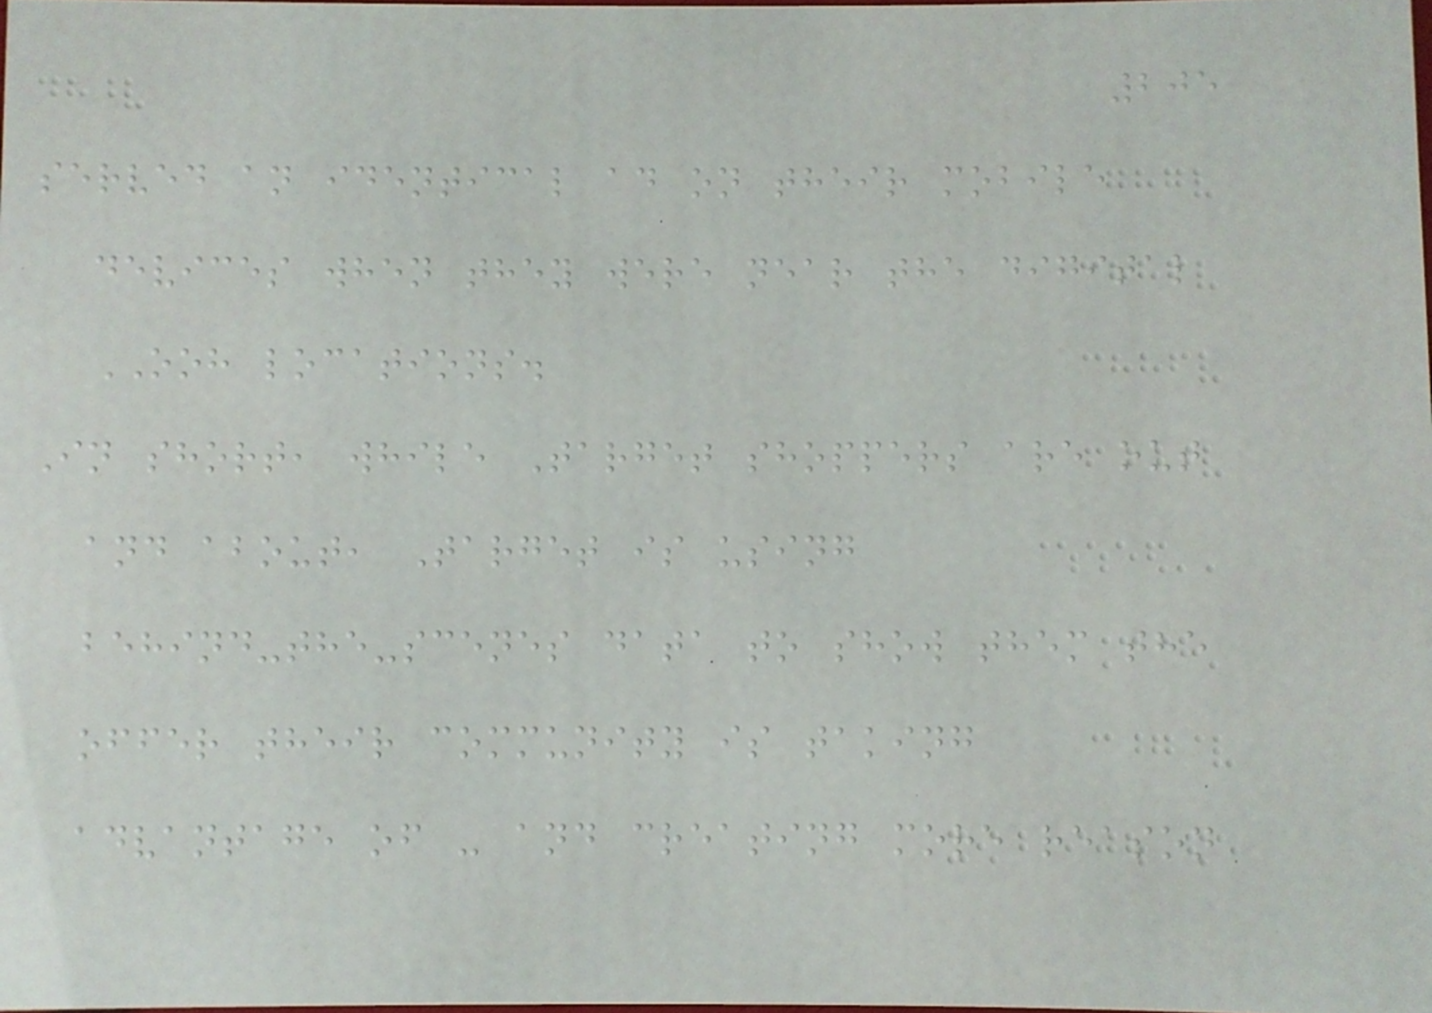205
served an identical ad on their mobile
devices when they were near the digital
OOH locations.
In short, while Target shoppers are out
and about, Target is using
behind-the-scenes data to show them the
offer their community is taking
advantage of - and creating more reason
